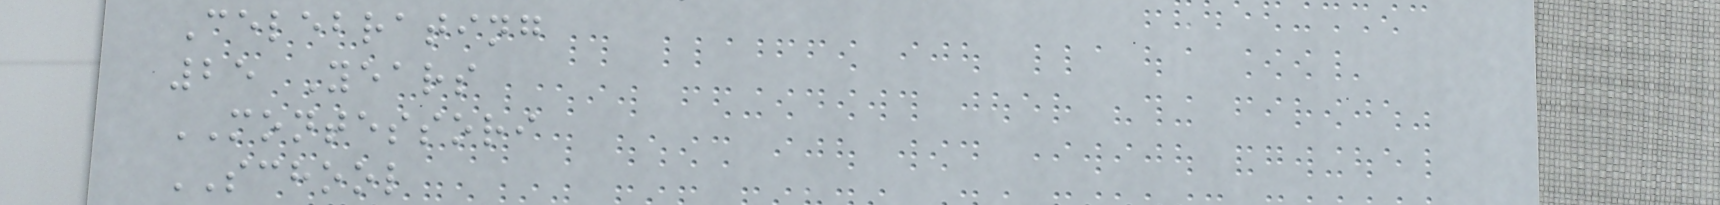Celebrating
25 Years
MONTESSORI
SCHOOL
